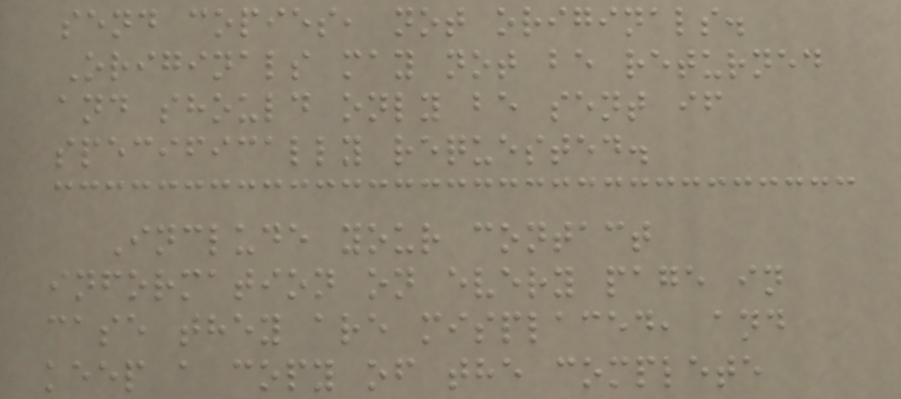send copies, not originals.
Originals may not be returned
and should only be sent if
specifically requested.
Include your contact
information on every page in
case they are misplaced, and
keep a copy of the complete
